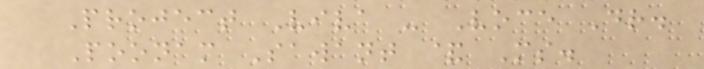Project Viva - Voce Dr.
Poonam Sawant & Ms.
